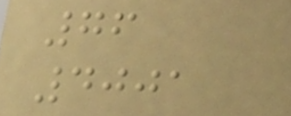76
4001
